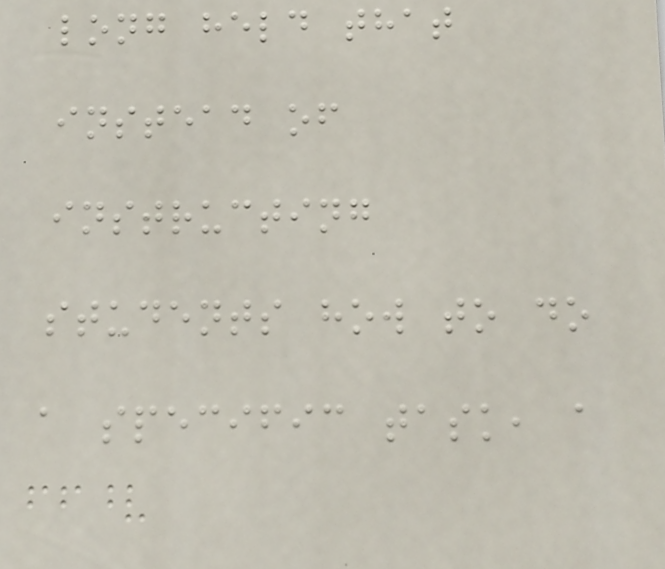long held that
instead of
instructing
students how to do
a specific task, a
